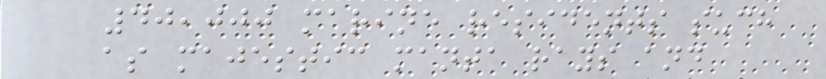40,000 marine residents such
as majestic manta rays and
